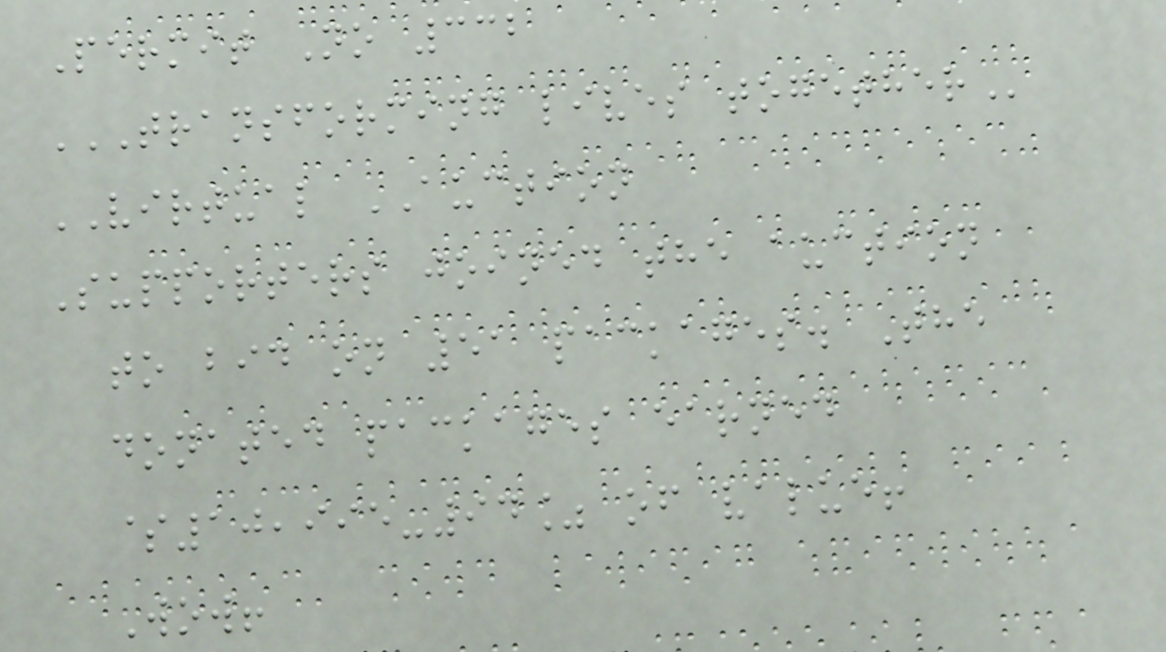Permit No 332
TRANSFORMING LIVES TOGETHER
VIRTUAL AUCTION
Supporters joined the auction
to bid on 51 packages. The
donated packages earned
$10,995-94% of value!
Wow!
